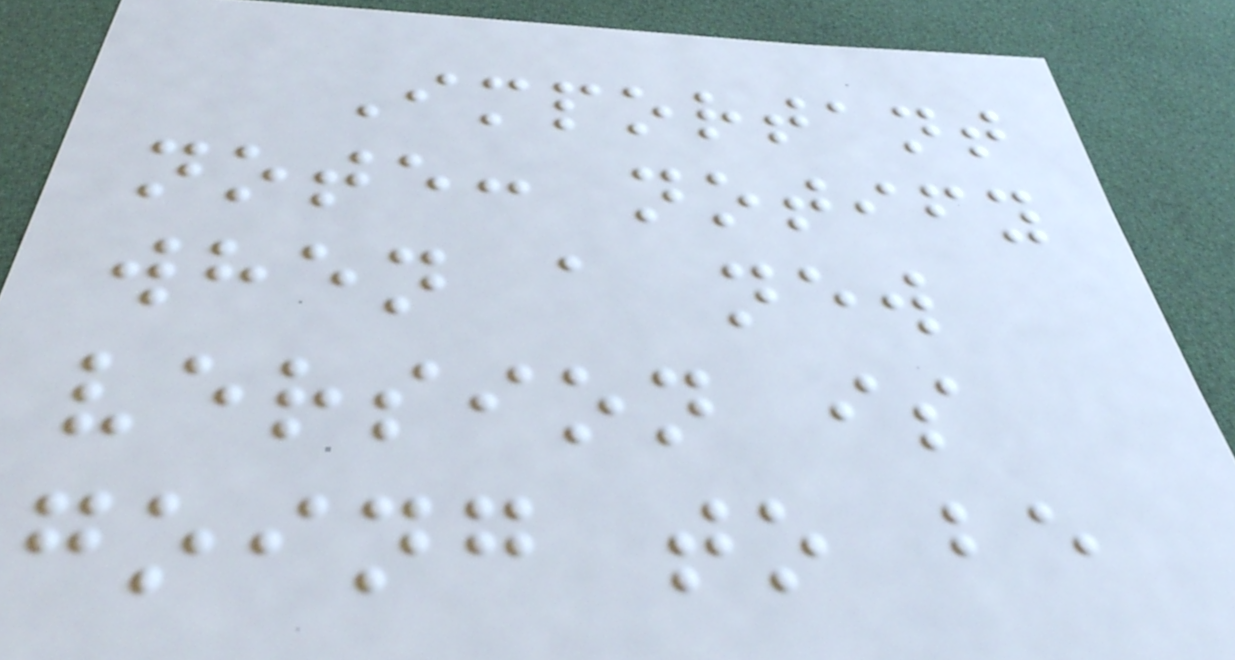Important
note: notify
when a new
version is
going to be
